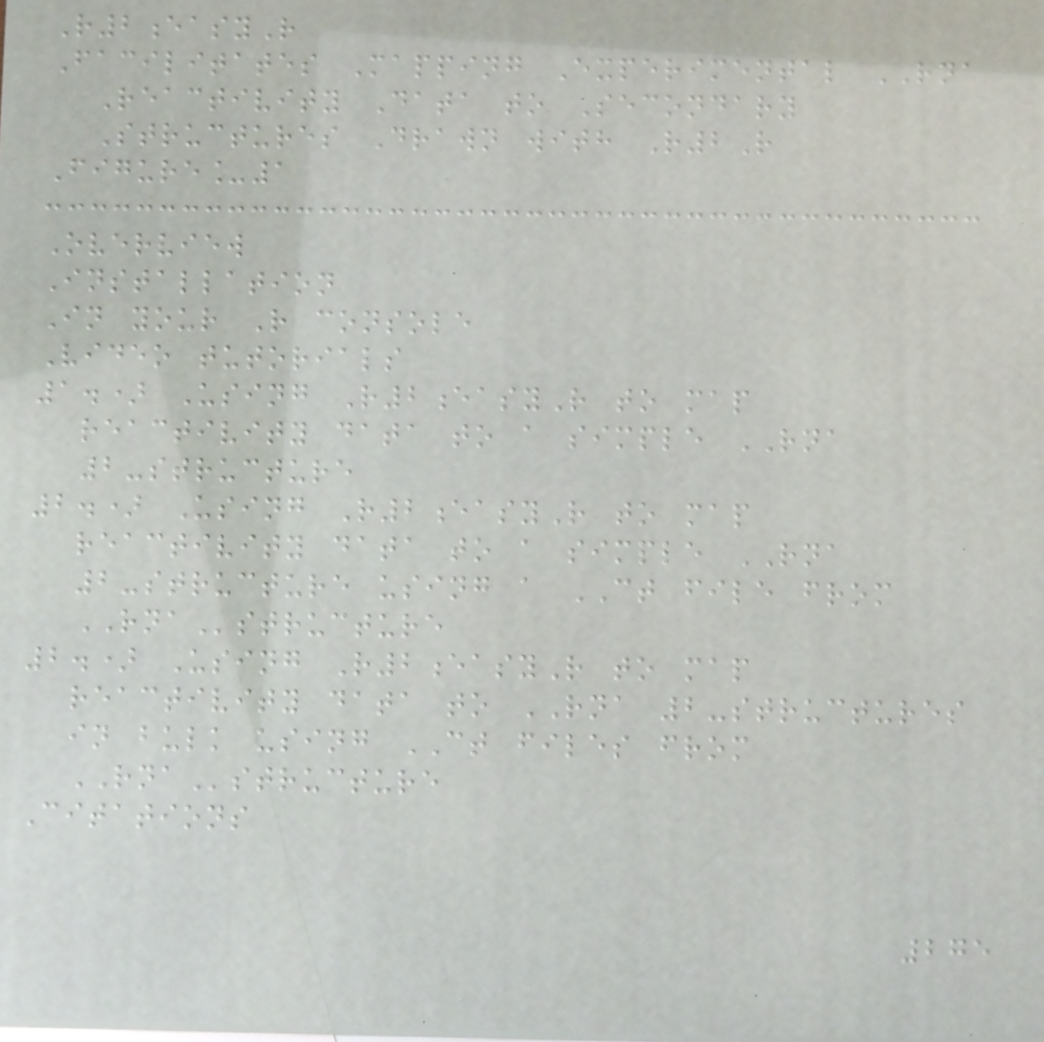R2easyR
Facilitates Mapping Experimental RNA
Reactivity Data to Secondary
Structures Drawn with R2R
Figure_1
Overview
Installation
In your R console
Video tutorials
1.) Using R2easyR to map
reactivity data to a simple RNA
2-structure
2.) Using R2easyR to map
reactivity data to a simple RNA
2-structure using a CT file from
RNAstructure
2.) Using R2easyR to map
reactivity data to RNA 2-structures
in bulk using CT files from
RNAstructure
Citations
275
